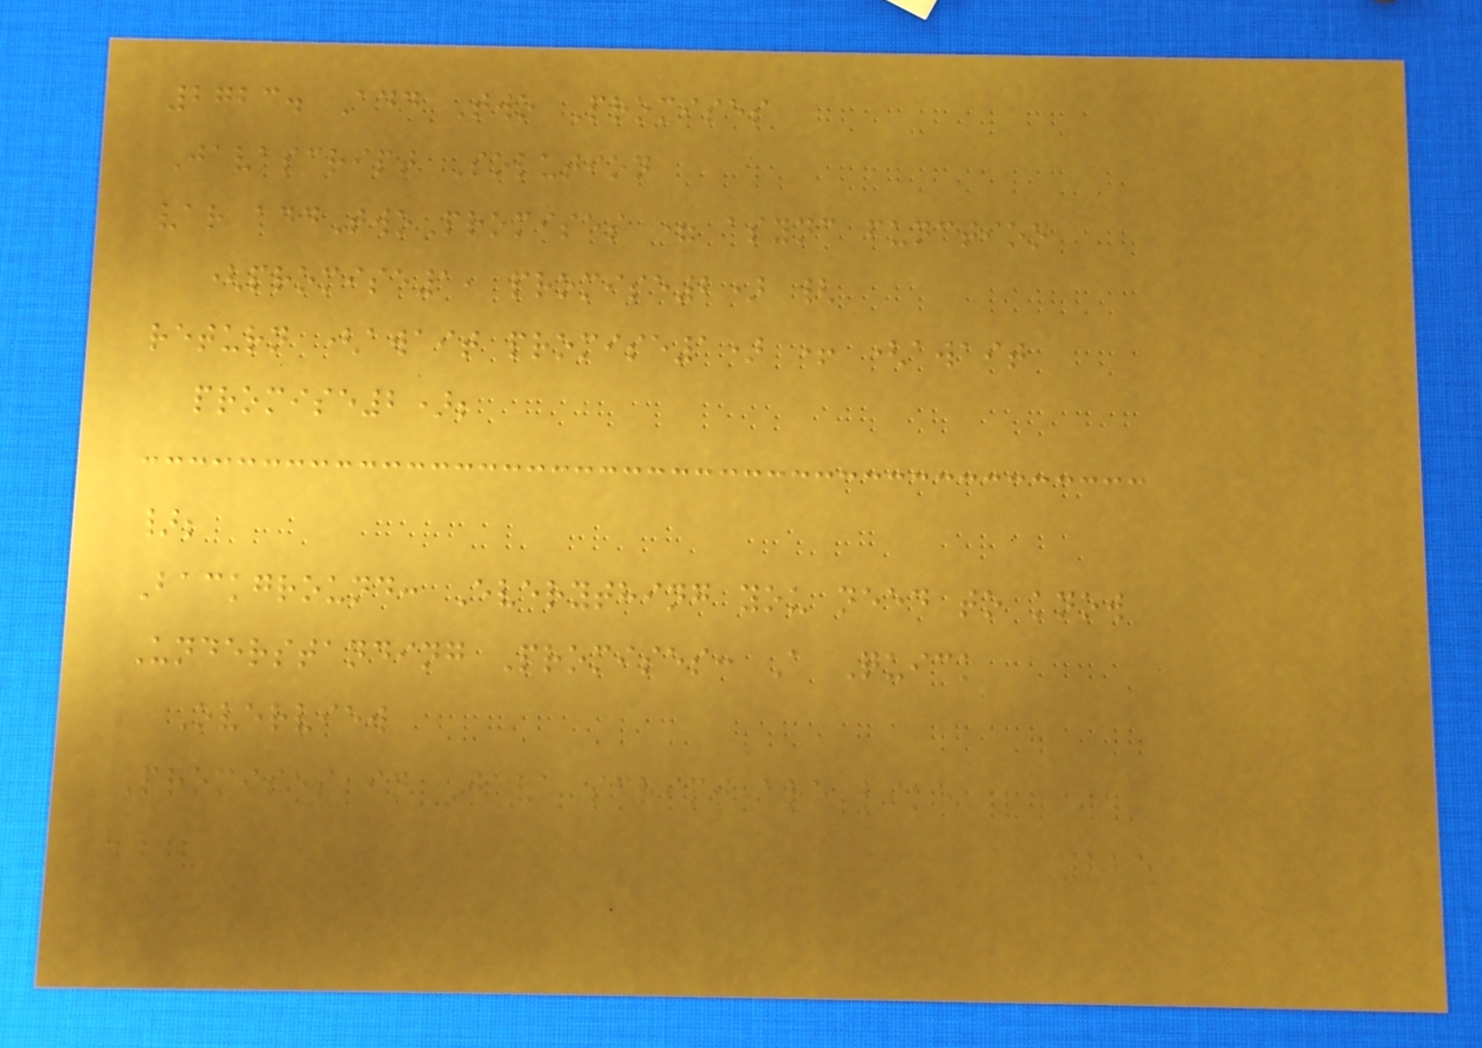2723. Add Two Promises
Javascript Solution
var addTwoPromises = async function
(promise1, promise2) {
return (await promise1) + (await
promise2);
};
Background: Everything you need to know
Understanding Promises: A Quick
Overview
Promises in JavaScript are like
225
